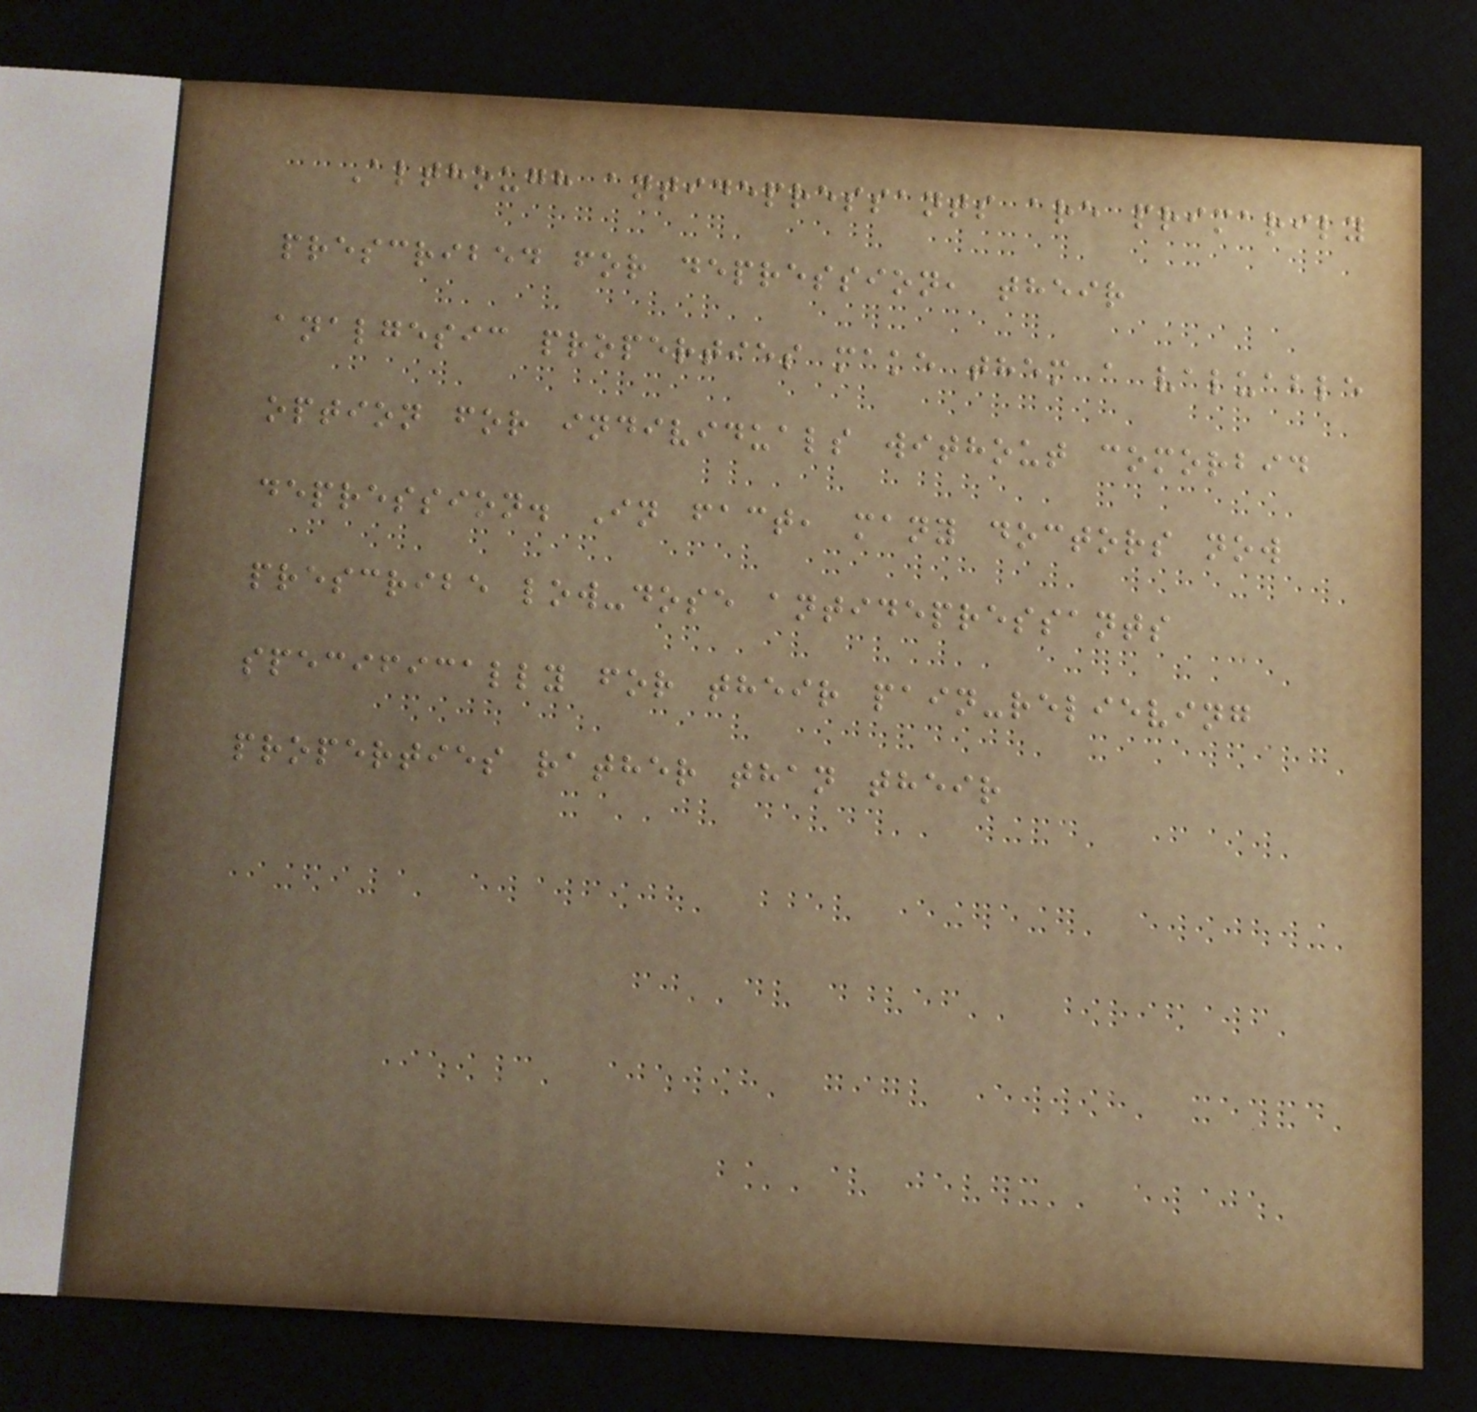Although antidepressants are primarily
prescribed for depression, their
analgesic properties make them a valuable
option for individuals without comorbid
depression. In fact, many doctors now
prescribe low-dose antidepressants
specifically for their pain-relieving
properties rather than their
